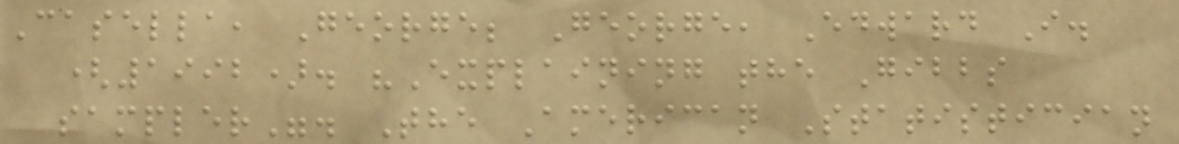Casella, George; George, Edward I.
(1992). "Explaining the Gibbs
sampler". The American Statistician
